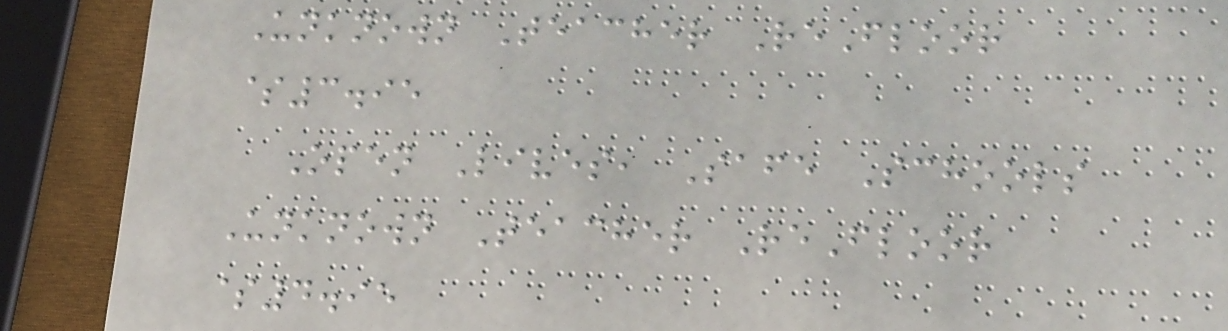Unknown Teacher ReFloor
$3.95
Open Lives, Safe Schools
Unknown Teacher ReFloor
$4.95
